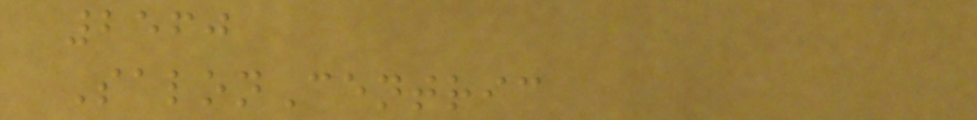2560
SalonCentric
